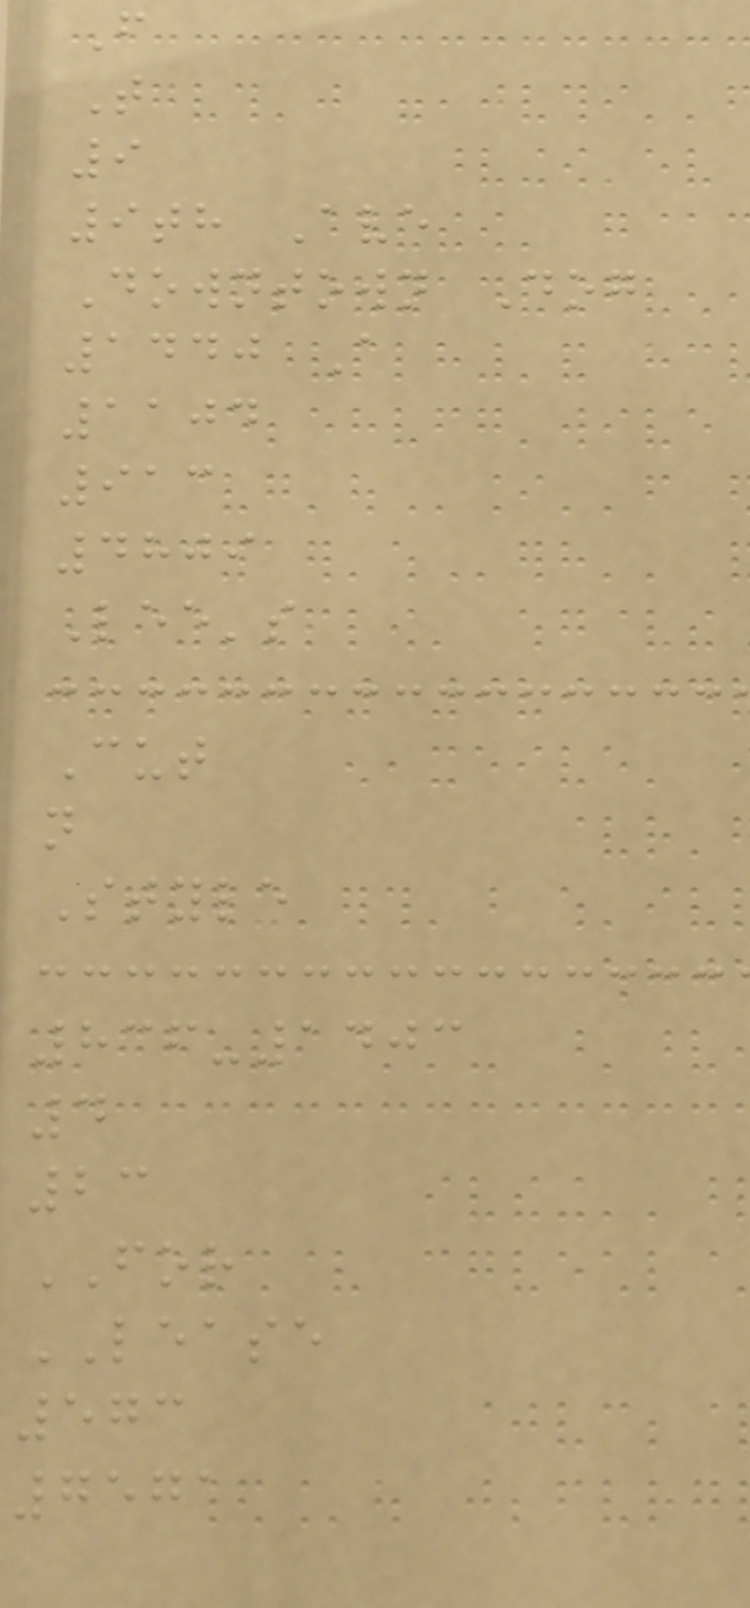F
T
9
9th Ave
Downtown Dog
1440 A
1104
913
4809
Lee's
Cut
n
Style
836-1403
4
23
FOR
LEASE
573
7571
